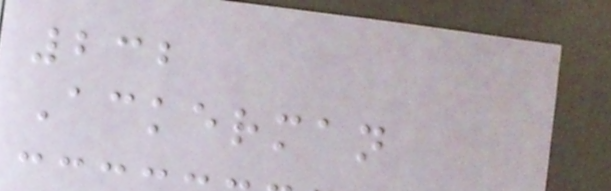232
Ackerman
